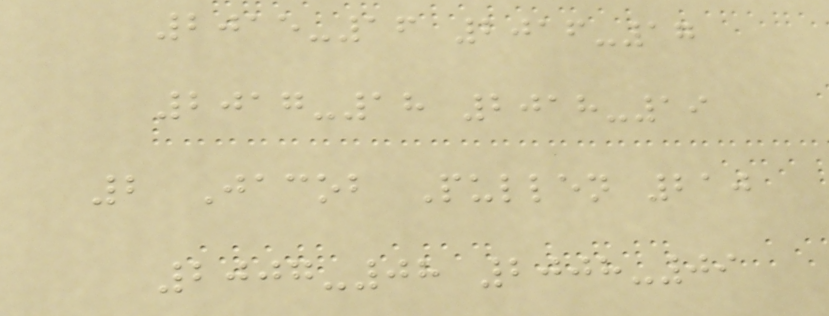2015-16 2016-17
2017-18 2018-19
2 Jacob Pullen 210
2007-08 2008-09
